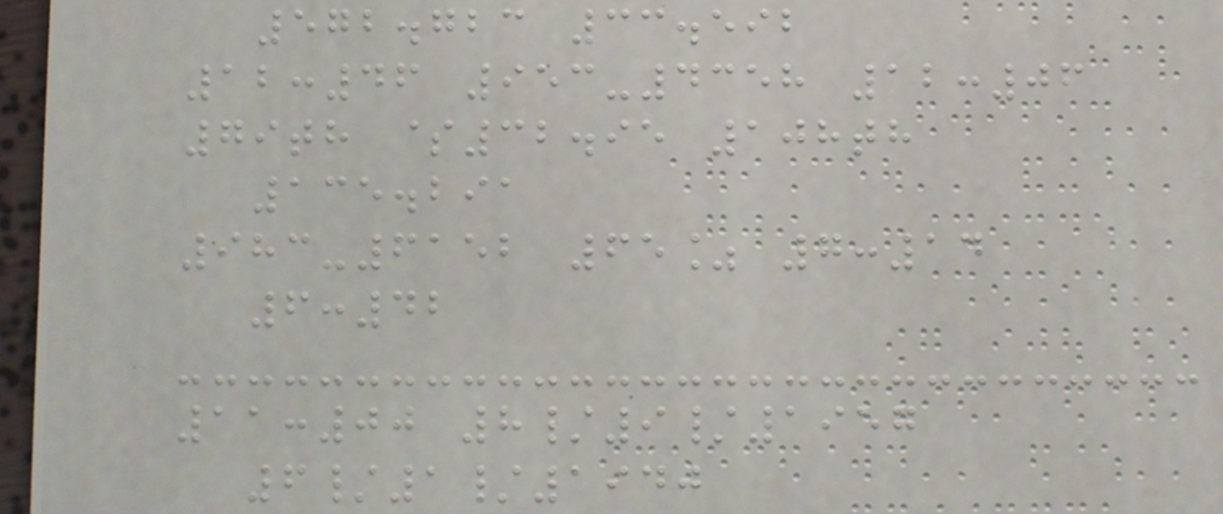572.723 33.592
12:46 953-4358 12:06
79th $32.95 108th
135.291
983-6152 65% 7:14
6:42
11:00 8/9/1957
6/1/1940
